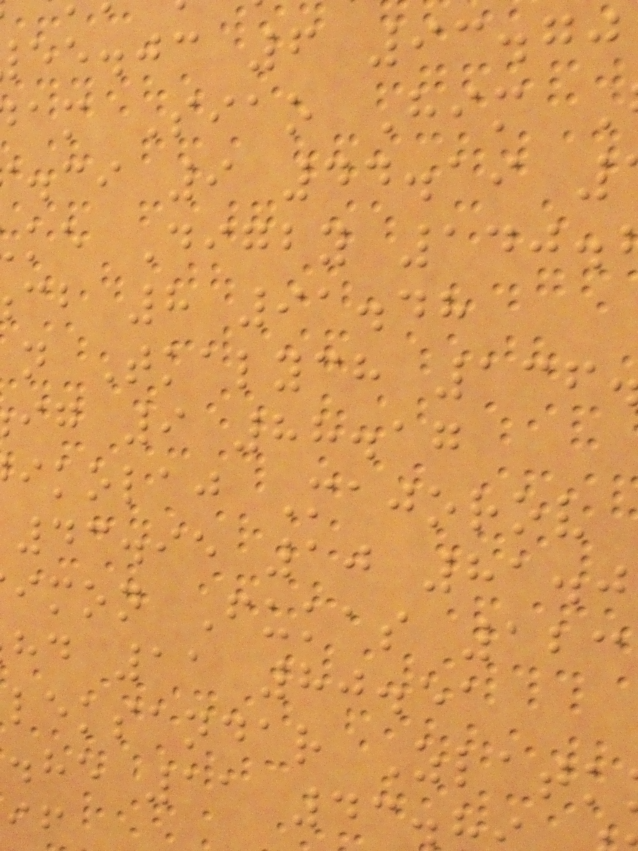ee.jc 6 93.70
am Siao Him
.ci 9 44.19
ke Digby 140.
cb 8 91.48
n Tkalych 136
ig 9 88.17
ikolaj Majorov
43.95 10 81.0
imon Fukas 123
hd 11 80.51
leksandar Zlatk
.he 11 43.
